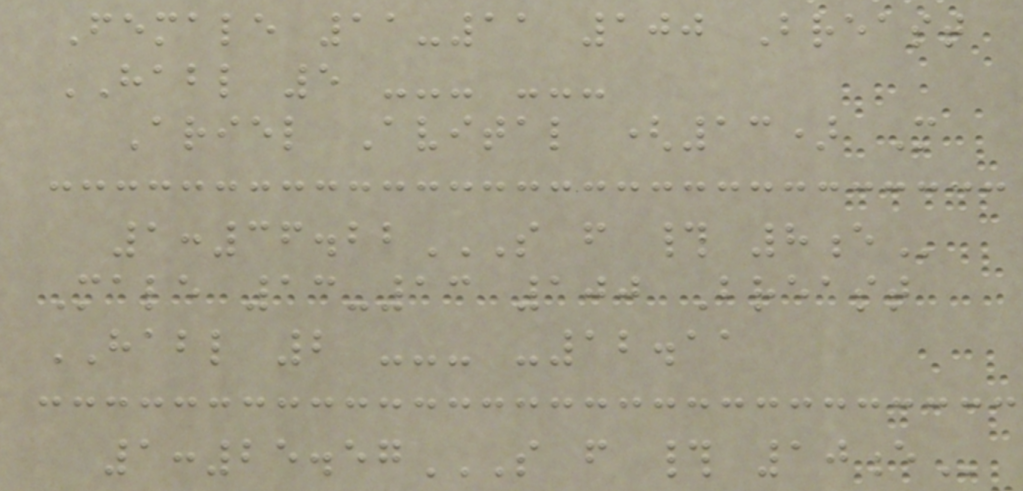Female 11-11 100 Breast
HABL 5 --- ---
Ariel Avital (13) M
1:36.22S F # 8E
Male 13-13 100 Breast
HABL 2 --- -12.11
1:25.57S F # 10E
